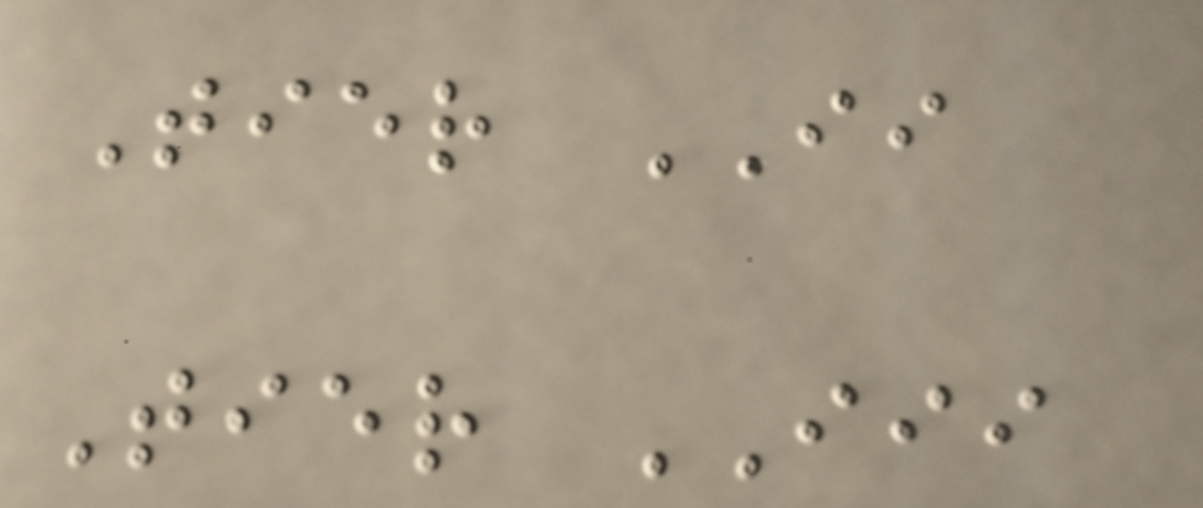Tier II
Tier III
